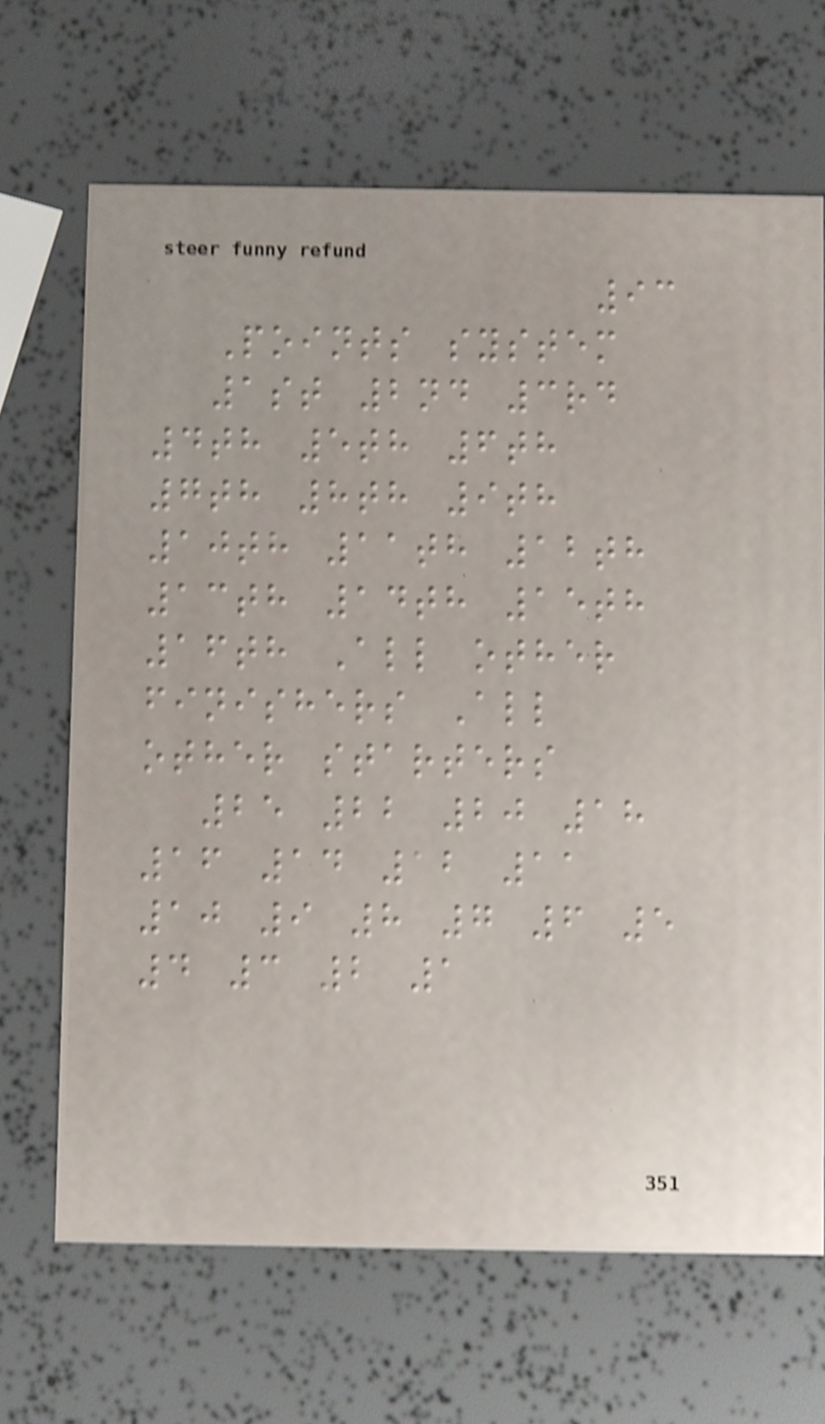93
Points system
1st 2nd 3rd
4th 5th 6th
7th 8th 9th
10th 11th 12th
13th 14th 15th
16th All other
finishers All
other starters
25 22 20 18
16 14 12 11
10 9 8 7 6 5
4 3 2 1
